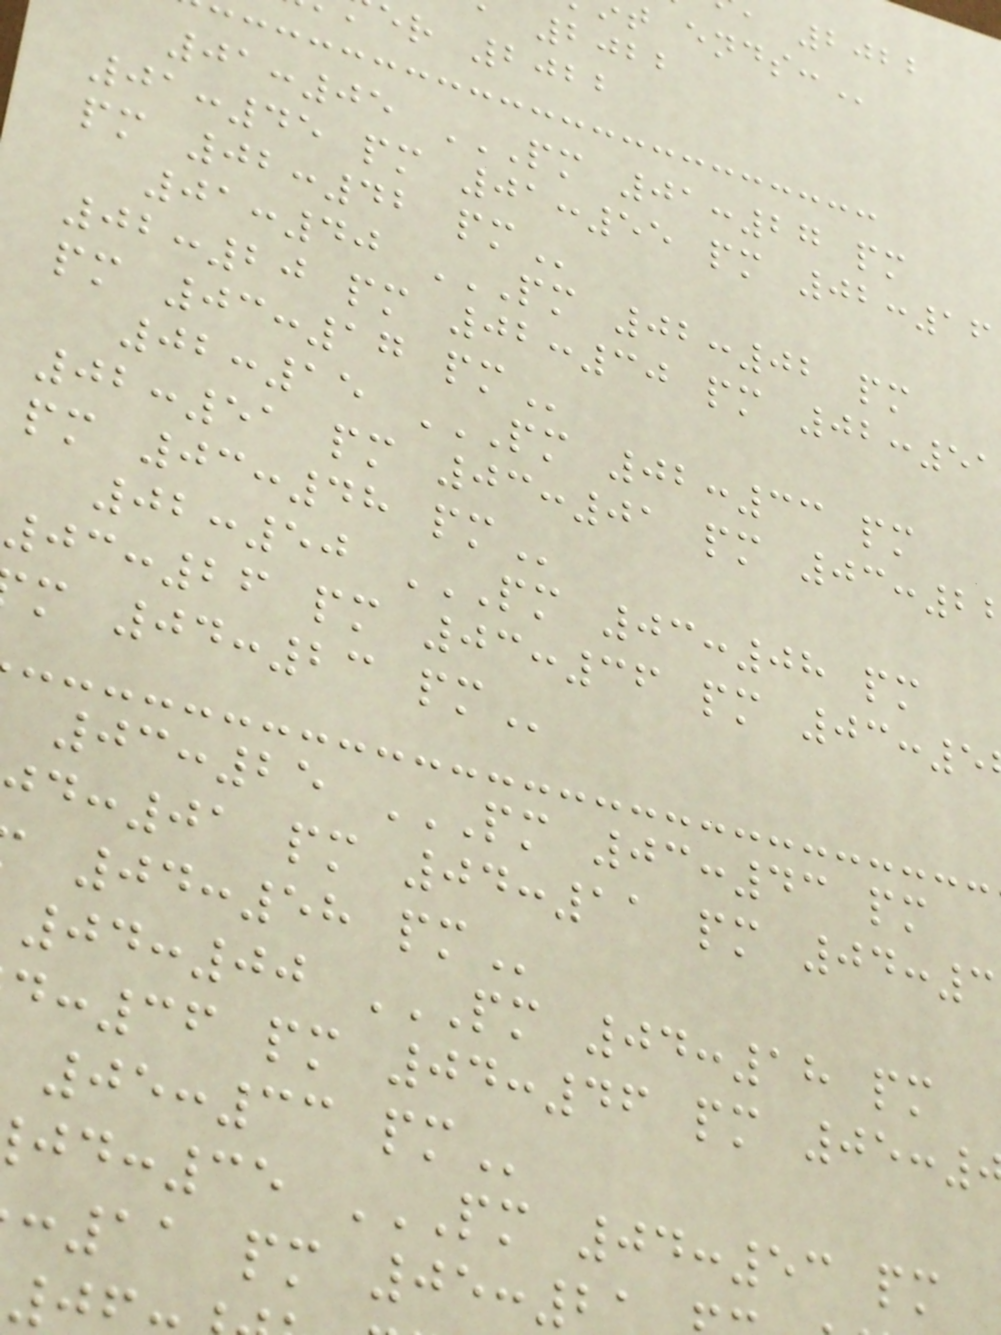2022
er 2022
01:05 PM 01:27 PM
01:45 pm 01:55 pm 02:16
pm 02:42
01:40 PM 02:02 PM
02:20 pm 02:30 pm 02:51
pm 03:17
02:15 PM 02:33 PM
02:51 pm 03:01 pm 03:2
pm 03:48
02:50 PM 03:08 PM
03:26 pm 03:36 pm 03:5
m 04:23
03:25 PM 03:43 PM
:01 pm 04:11 pm 04:3
04:58
04:00 PM 04:18 PM
:36 pm 04:46 pm 05:
05:33
:11 pm 05:2
